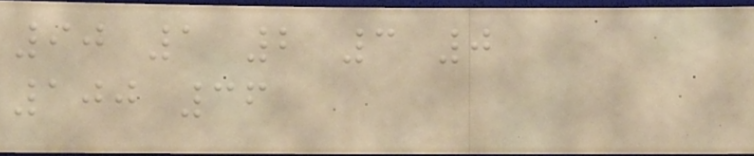90 1 2 3 0
100 36
